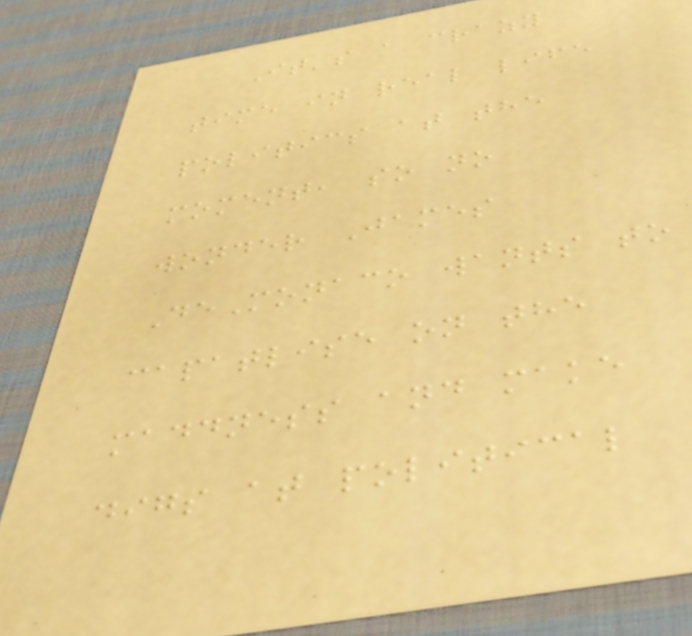It's a crazy
time in real life
politics at the
moment, so no
wonder James
DeMonaco wants to
capatlise on the
maddness and make
digs at political
